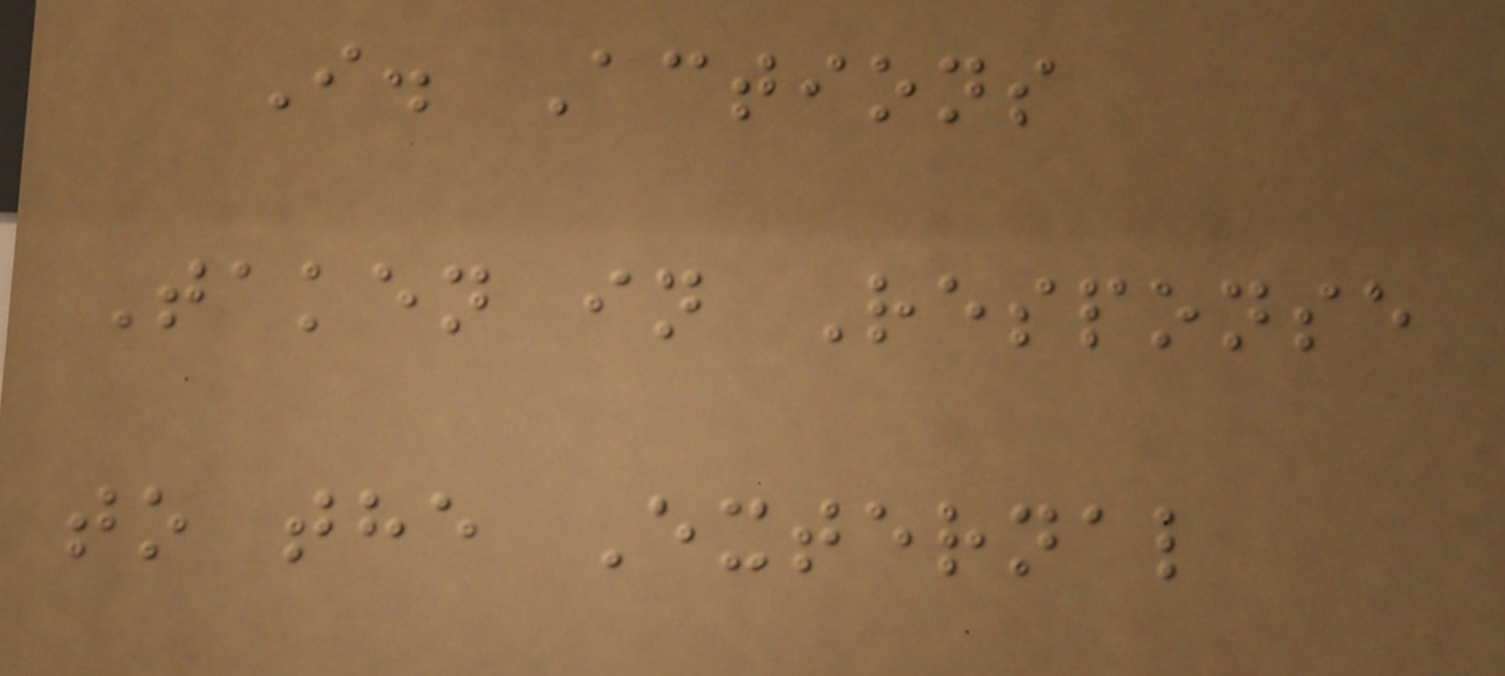I. Actions
Taken in Response
to the External
